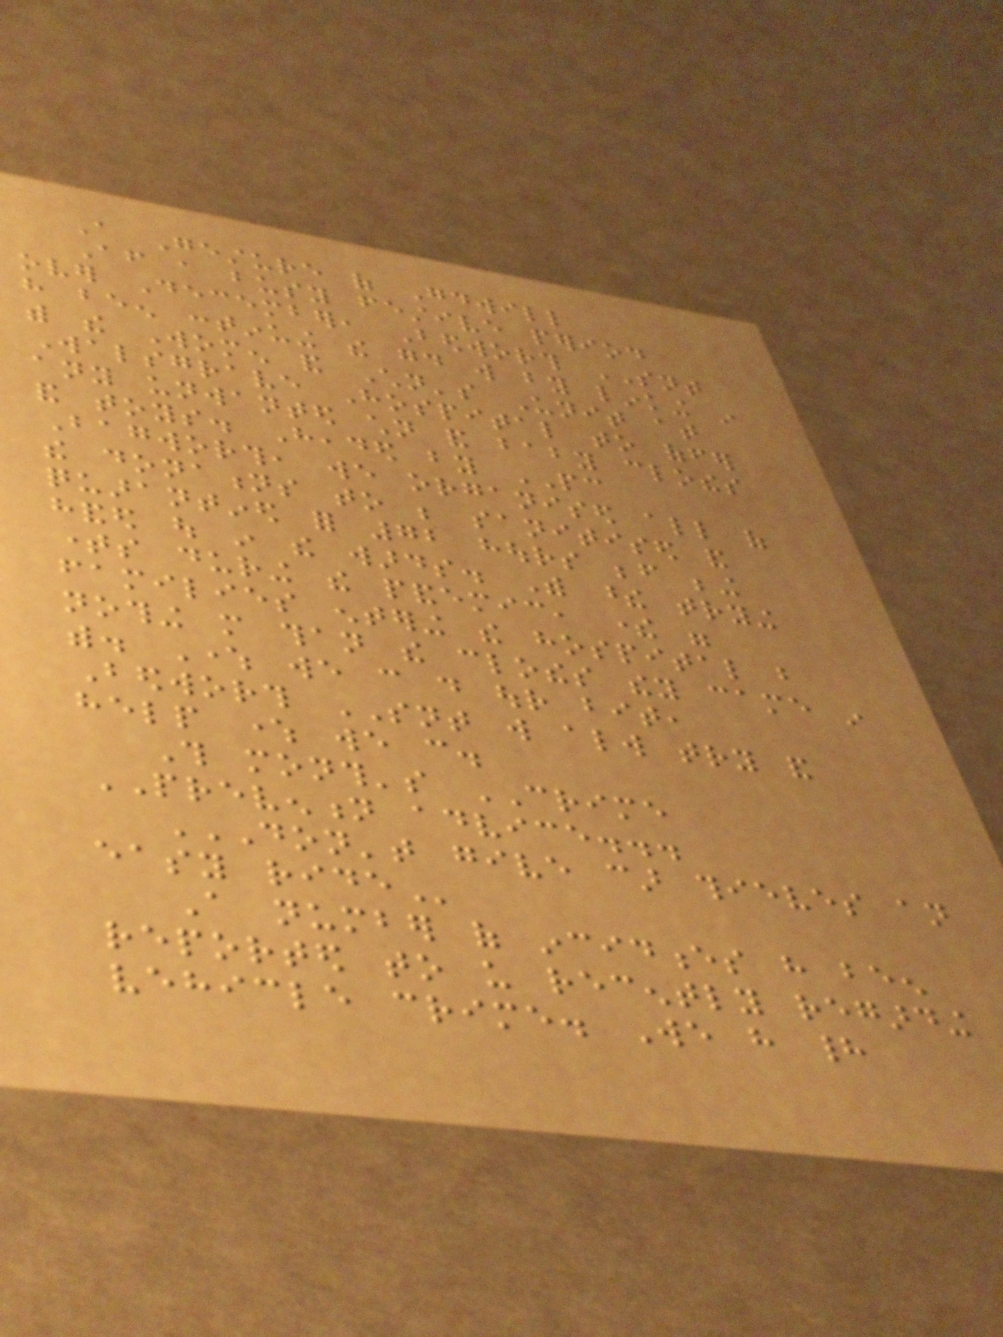A Gesture of Goodwill
After a busy festive period
over December, Bedworth SNT
have been continuing the good will by linking in
with the Women and Children's Unit at
Walsgrave Hospital to offer
any unwanted children and baby clothes
and toys. Headed by PC
Bagworth, we organised all of
the donations to be sanitised and
quarantined for 72 hours before being
handed out in the wards. With these trying
times during the pandemic, there were
families entering the hospital but
nothing more than the clothes they came in
with. Where we can do our bit,
Bedworth SNT will always try and
help where we can.
This month's CRIME
PREVENTION advice...
DON'T GIVE CAR THIEVES AN
EASY RIDE
A number of incidences have been
reported to us recently regarding
vehicle crime. We have had
